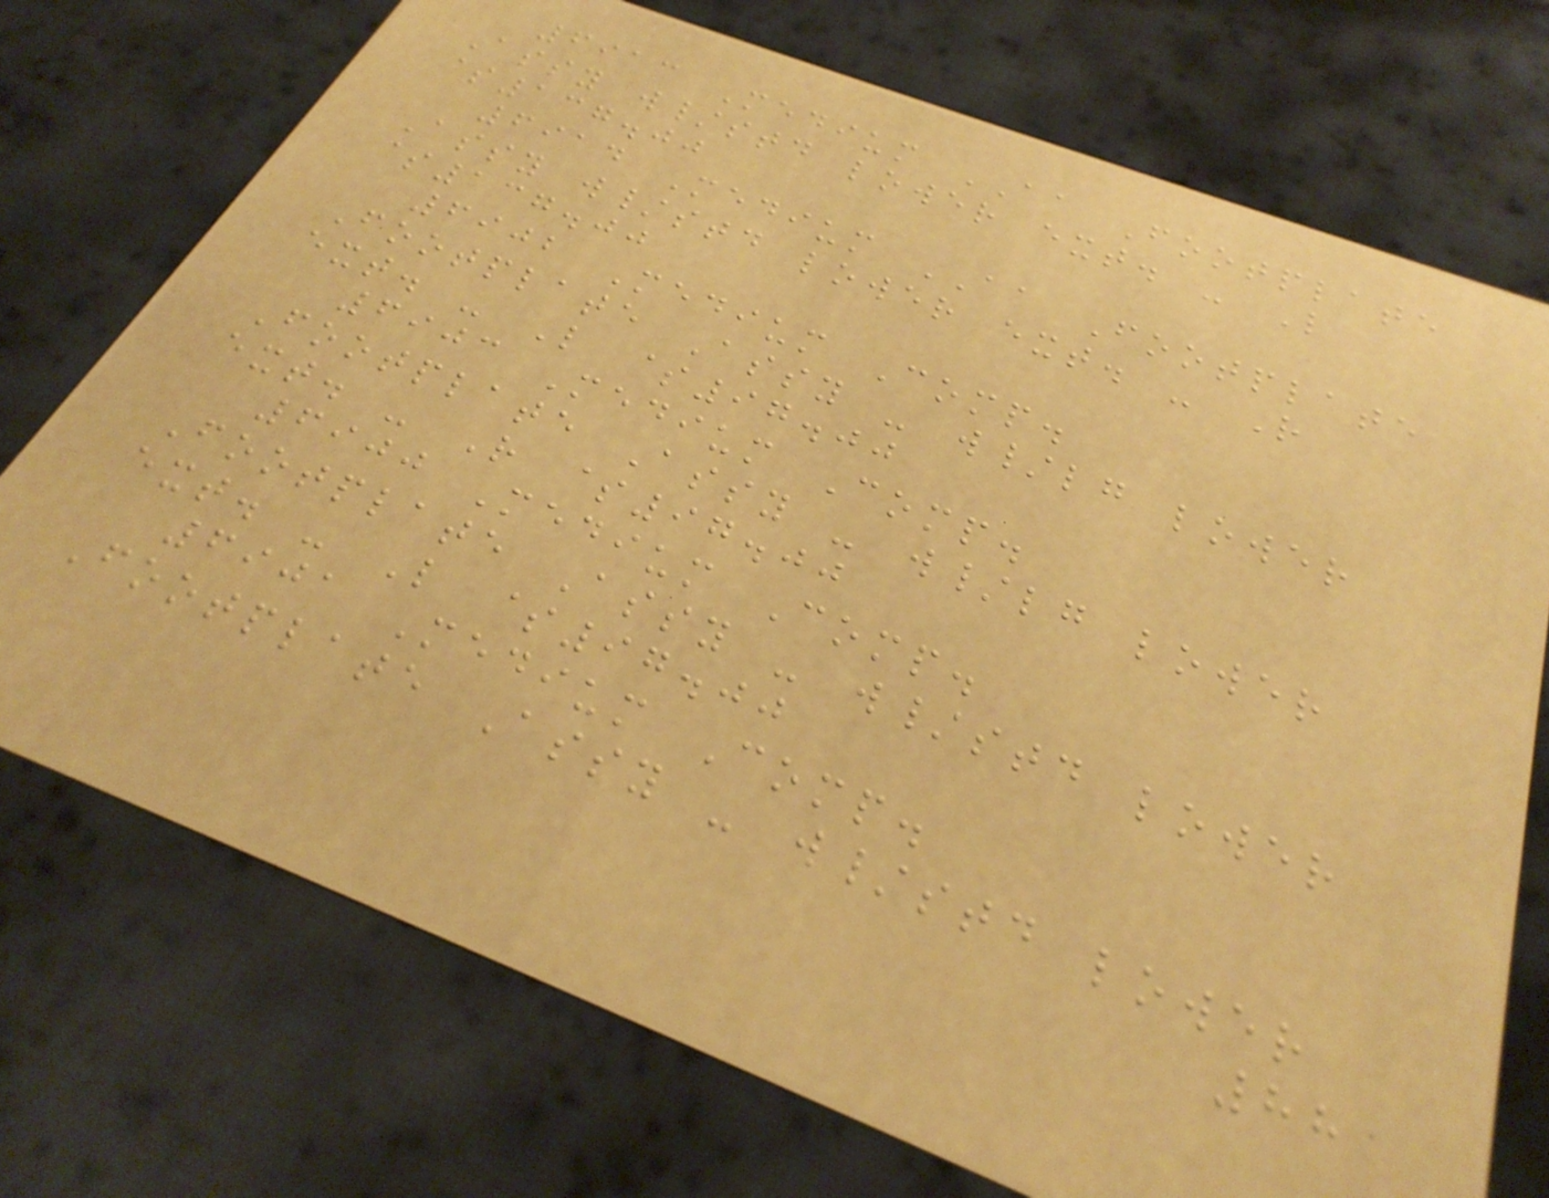6913 Medium AA Footplate
Assy w/std lower ext. - L
$137.00
6914 Medium AA Footplate
Assy w/std lower ext. - R
$137.00
6902 Medium Comp.
Footplate Assy - w/lg lower
ext. - L $97.00
6903 Medium Comp.
Footplate Assy - w/lg lower
ext. - R $97.00
6900 Medium Comp.
Footplate Assy - w/std lower
ext. - L $97.00
6901 Medium Comp.
Footplate Assy - w/std lower
88
